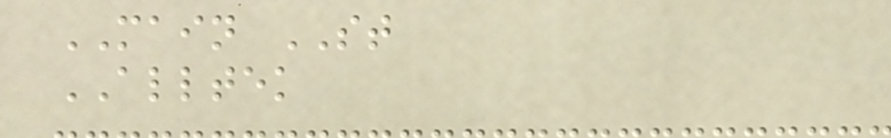MAIN ST
ALLTEK
